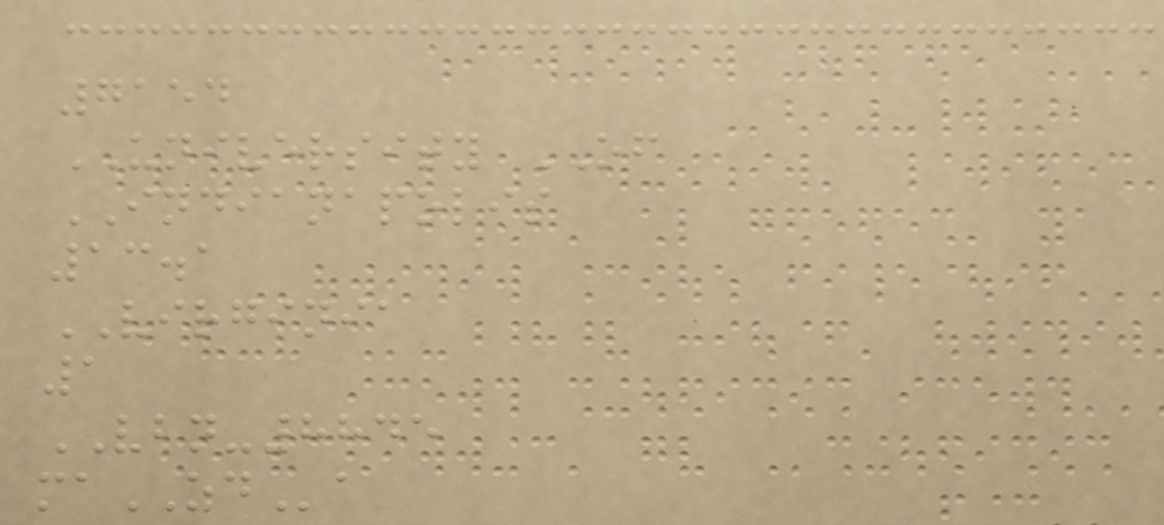7154
UNIVERSITY OF
INDIANAPOLIS
13.1
VIRGINIA
1
VBN-8845
maZDa
